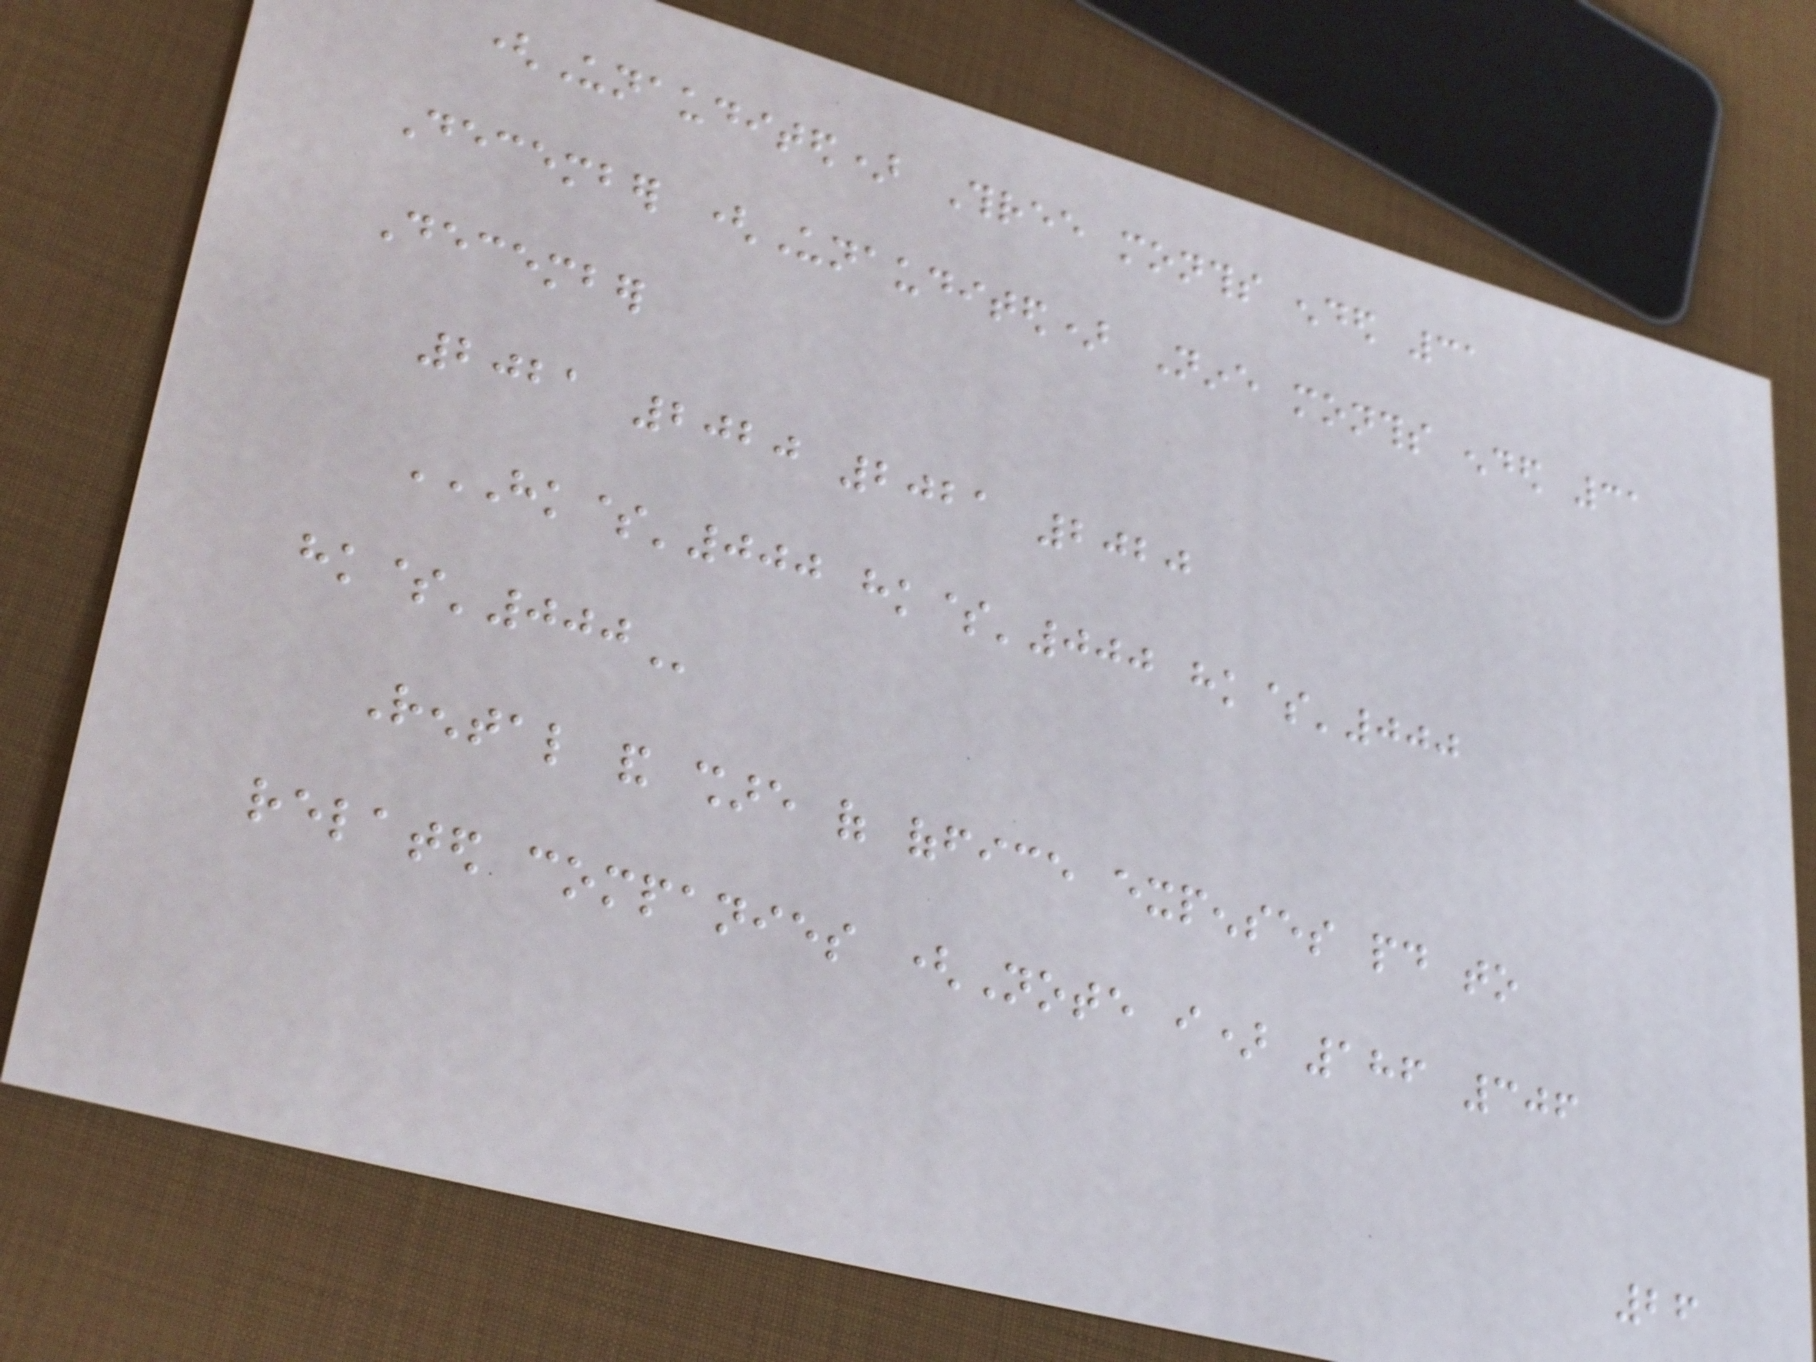(Unaudited) Three months ended 31
December (Unaudited) Nine months ended 31
December
2021 2020 2021 2020
HK$'000 HK$'000 HK$'000
HK$'000
Rental and share of office expenses paid to
related companies (Note i) 186 306
26
